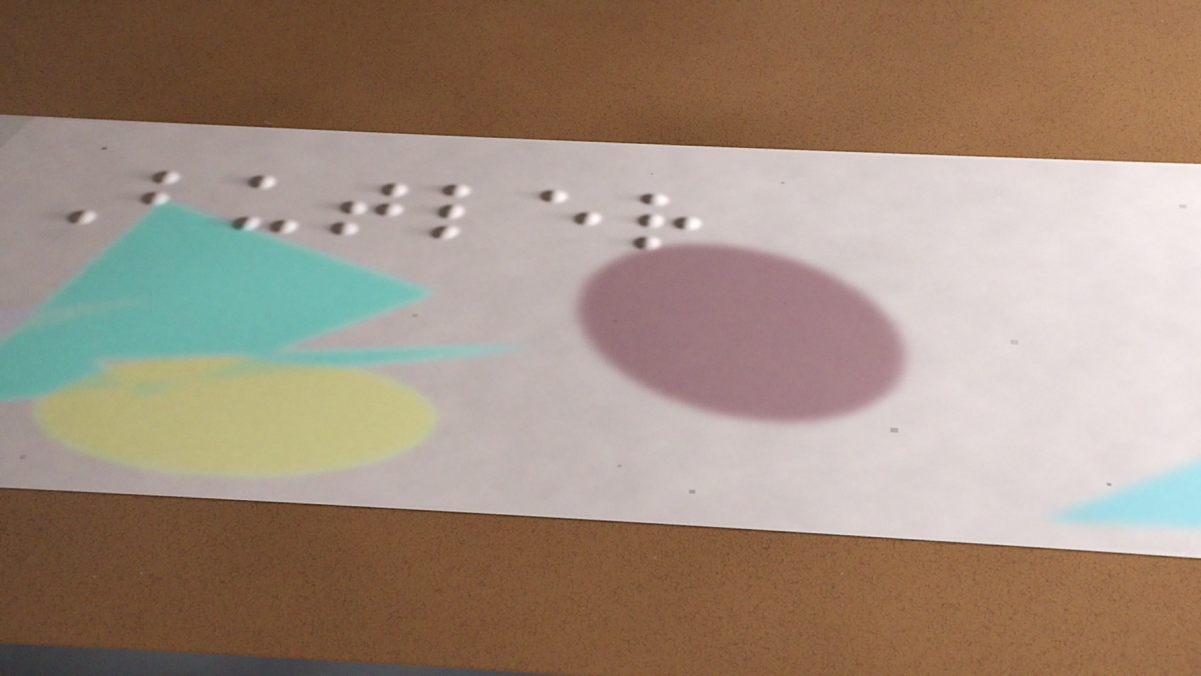Butler
